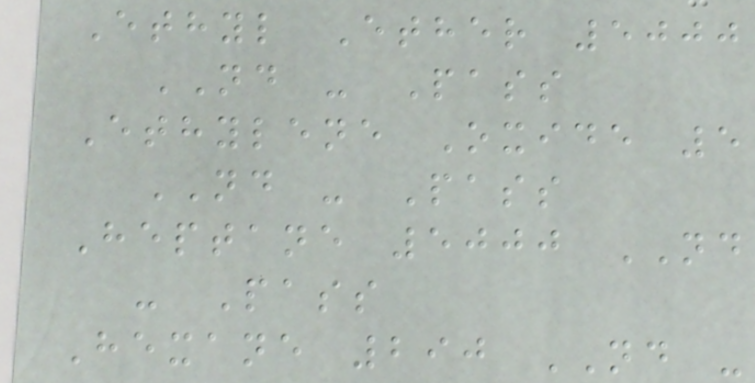Ethyl Ether 5000
ND - Pass
Ethylene Oxide 5
ND - Pass
Heptane 5000 ND
- Pass
Hexane 290 ND -
